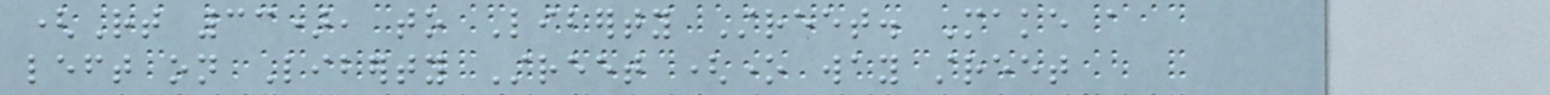(Rt 33), to Liberty Street. Make a
left on Liberty Street (one way street
